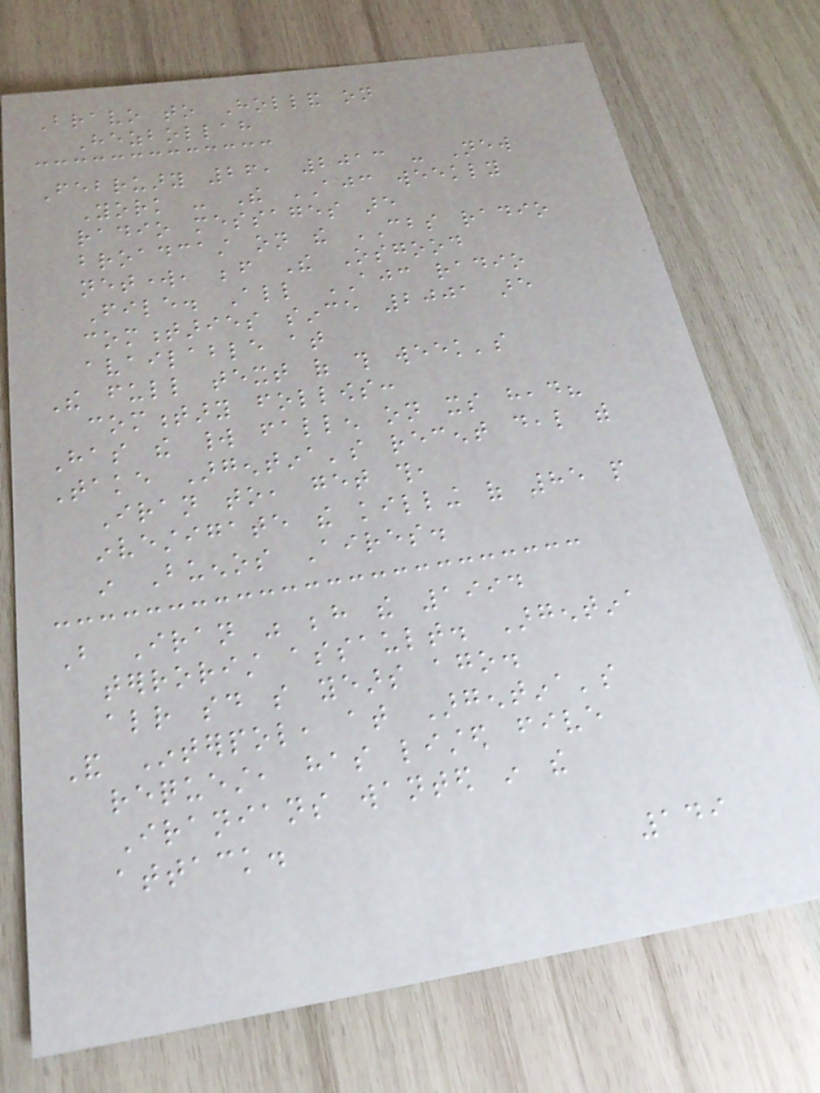Bravo to Holland on
Hezbollah
February 26, 2013 - New
York - The AJC weekly
radio messages are
broadcast on the CBS radio
network, before The Osgood
File. All AJC radio
commentaries since 2001 are
available at
The full text of this week's
commentary follows:
Has the world fallen on its head?
Take Argentina's recent deal with
Iran to, get this,
investigate the killing of 85 people
in Buenos Aires.
But Iran was behind the 1994
terrorist assault. Argentina
already said so years ago.
And Interpol, at Argentina's
request, has listed five
Iranians wanted in the
attack.
149
